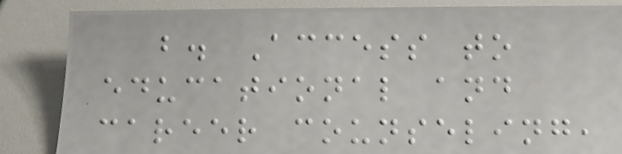b. Access to
educational and
career counseling,
